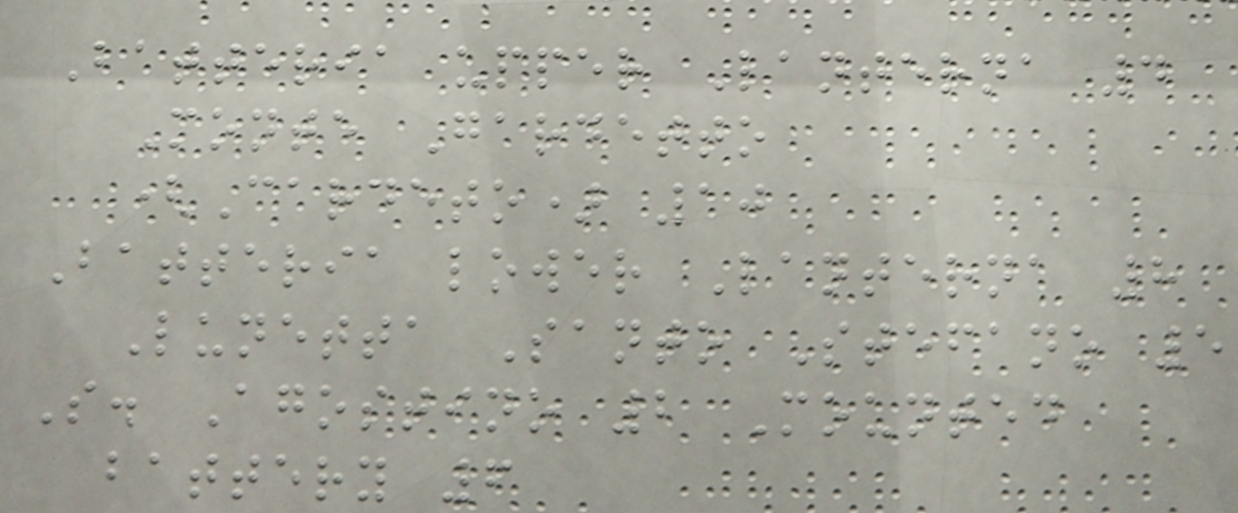Batteria upper Lanterna 4
Monte Gardetto
(Cardeto) 10
Batteria lower Lanterna 8
Lunetta Santo Stefano 5
S. Agostino 2 Mounted
battery 6
